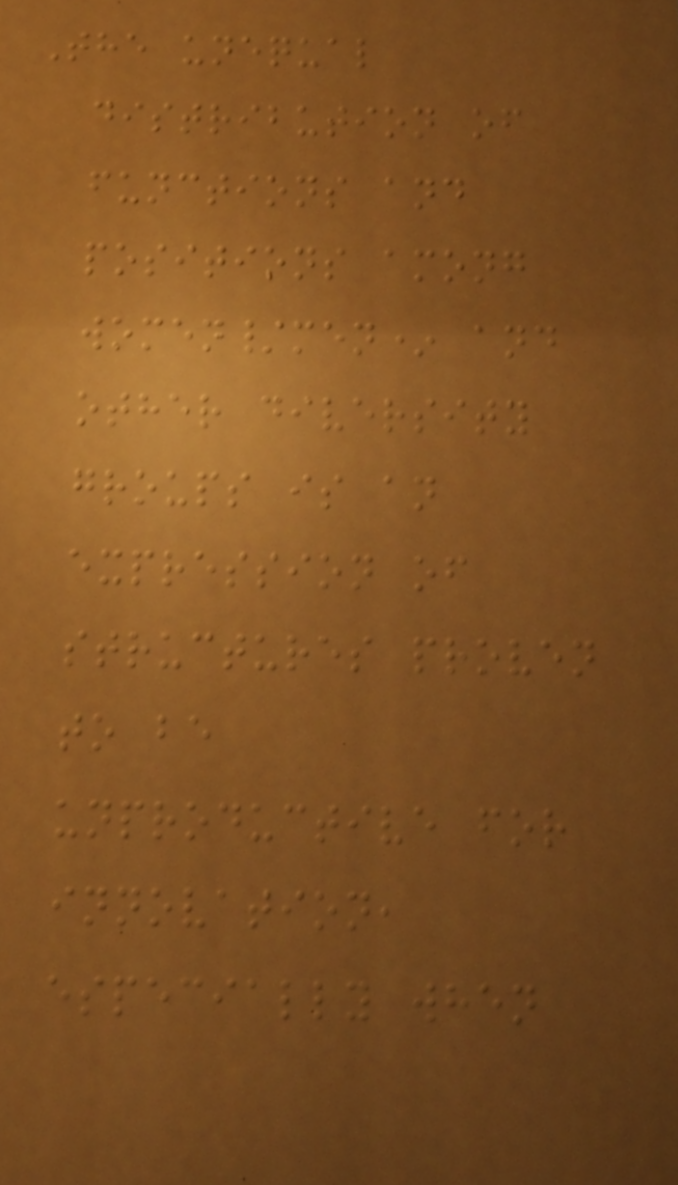The unequal
distribution of
functions and
positions among
women/men* and
other diversity
groups is an
expression of
structures proven
to be
unproductive for
innovation,
especially when
